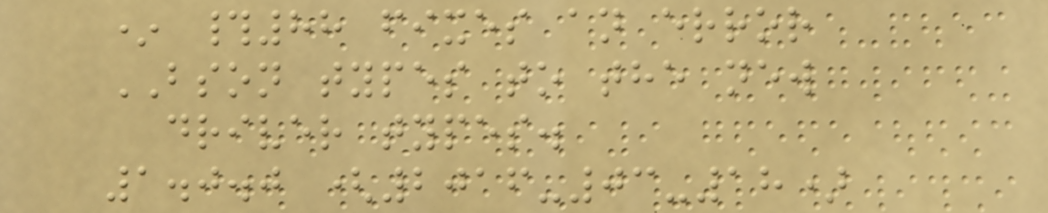* #88 fixes an error
BSON types to the new
driver types.
1.0.0 (2016-03-18)
